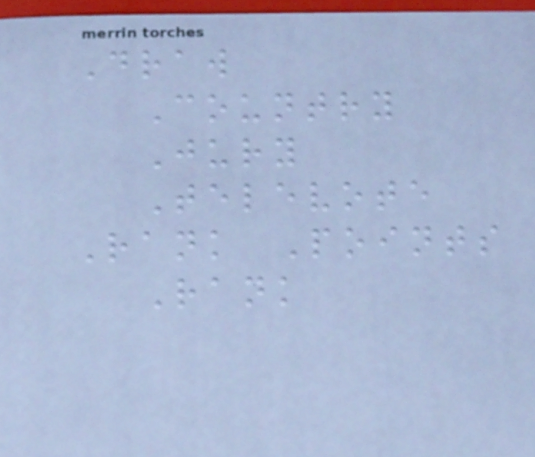Draw
Country
Jury
Televote
Rank Points
Rank
